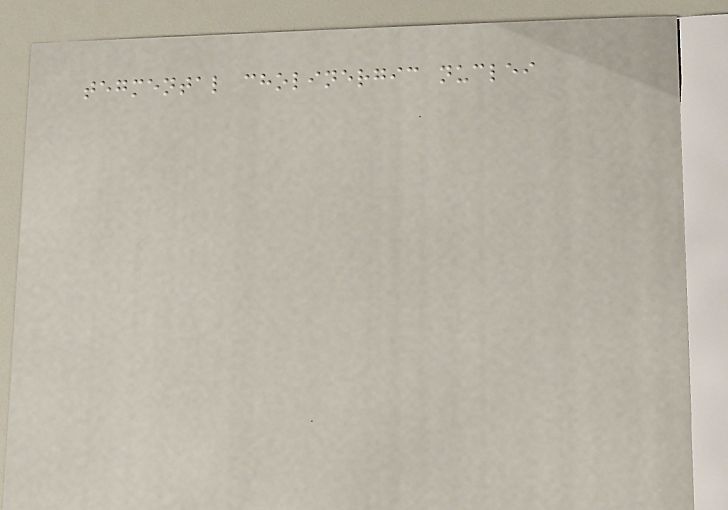tegmental cholinergic nuclei
